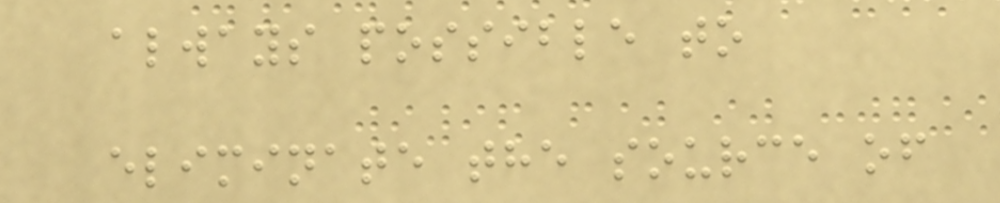always possible to
eliminate the source of
